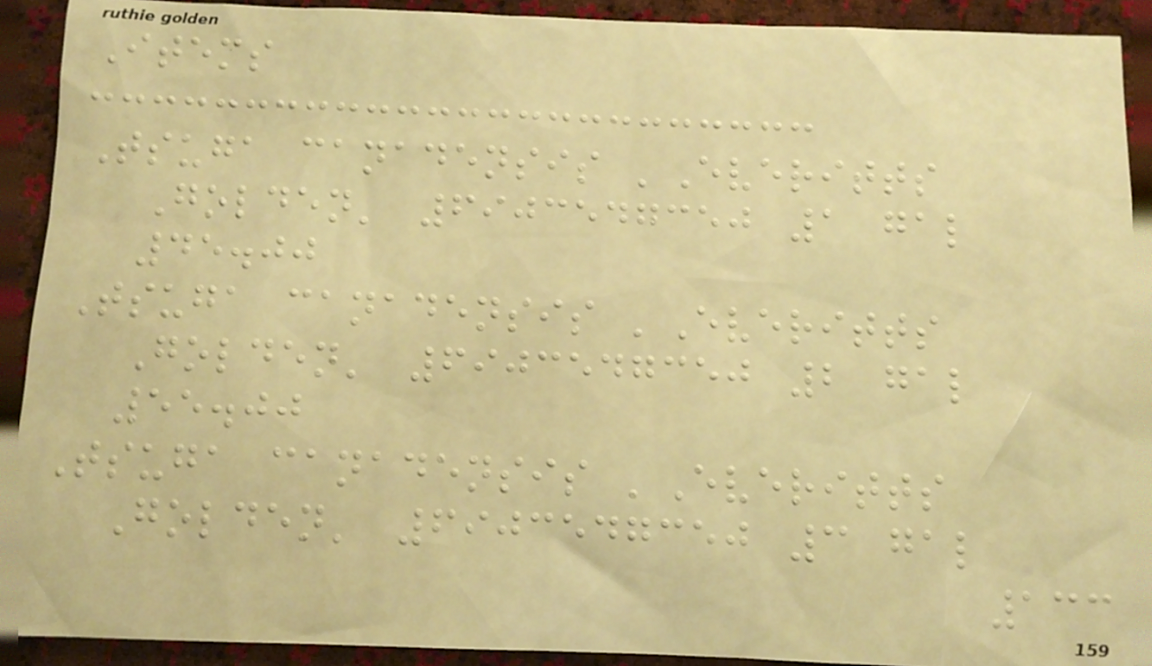Items
Tsuga canadensis 'Everitts
Golden' 6903547350 1 gal
45.00
Tsuga canadensis 'Everitts
Golden' 6903547350 2 gal
55.00
Tsuga canadensis 'Everitts
Golden' 6903547350 3 gal
133
